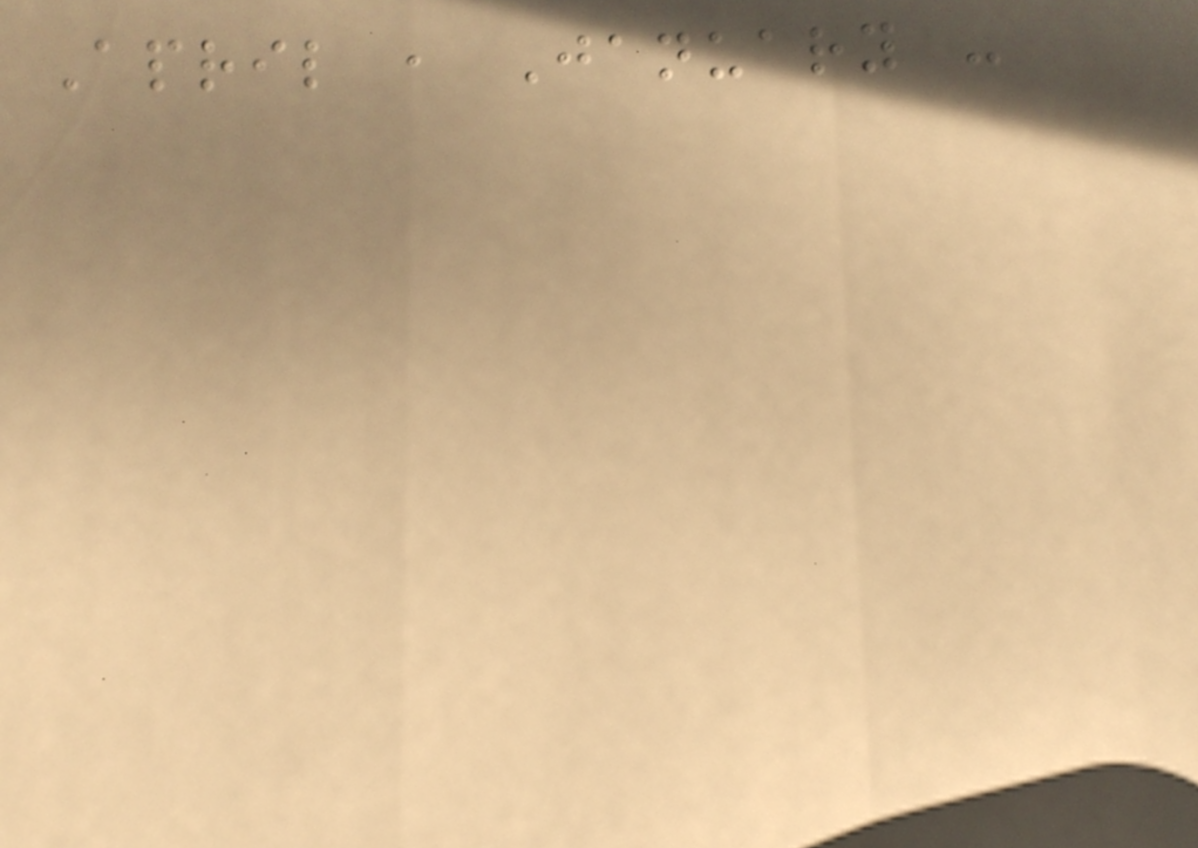April , January -
